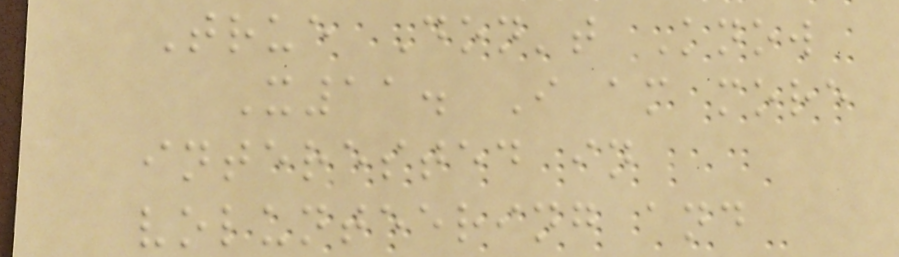True Don't Know
X11. I am more
interested in
volunteering and
